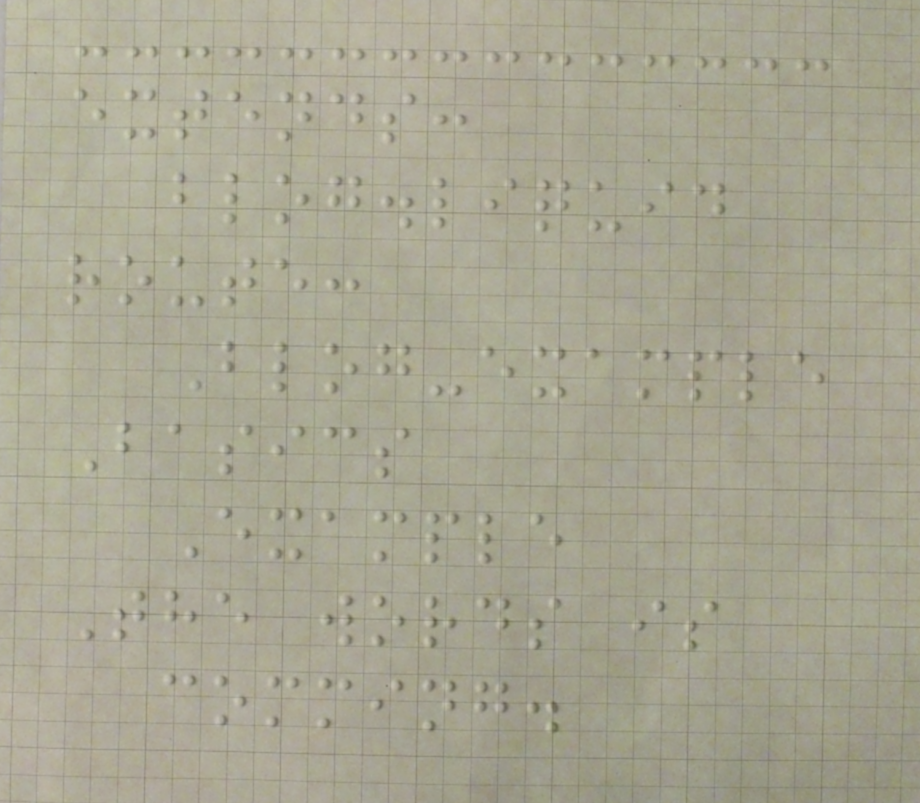extends:
blog.liquid
route:
Blog-example
Basics
Example
The words is
comming.
